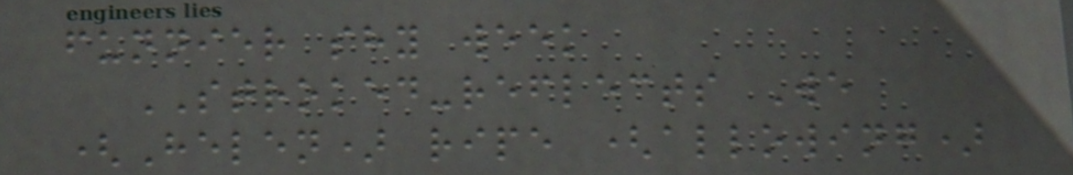funnier shy week
STROKED-reflects We
(Helen) ripe (allowing)
